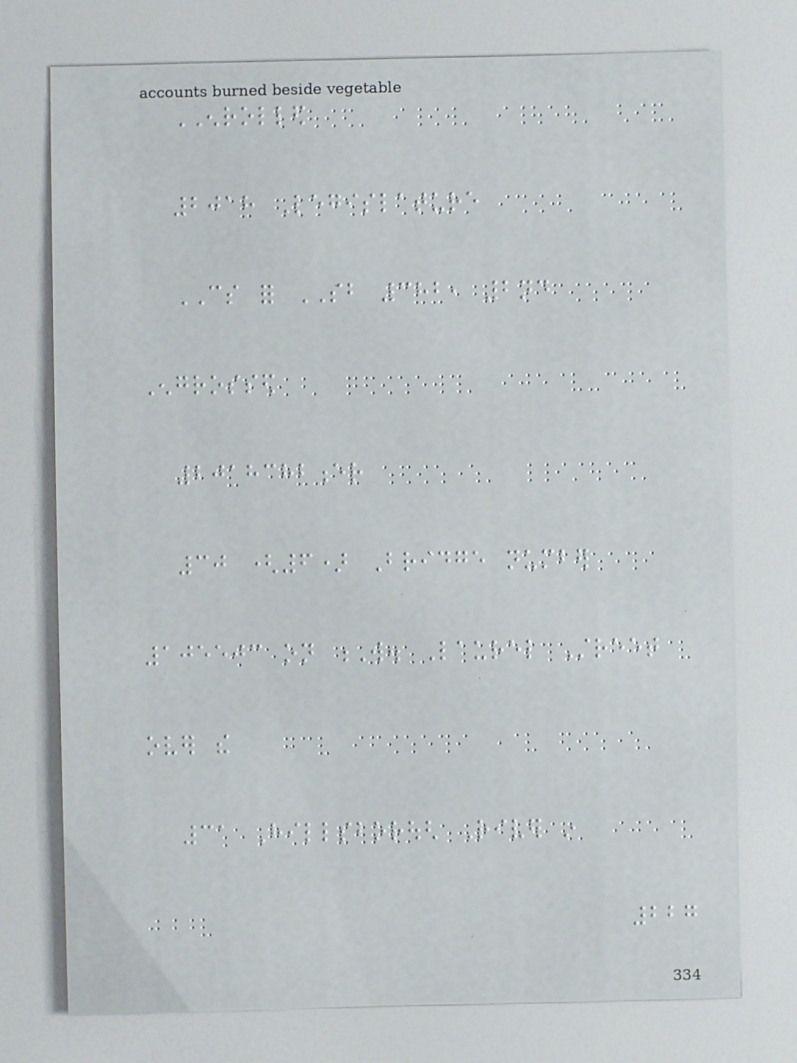ENROLLED
2018 Legislature
CS for SB 382, 2nd
Engrossed
2018382er
30 (6) Bridge number
105503 on W. Laurel Street
over the
31 Hillsborough River in
227
